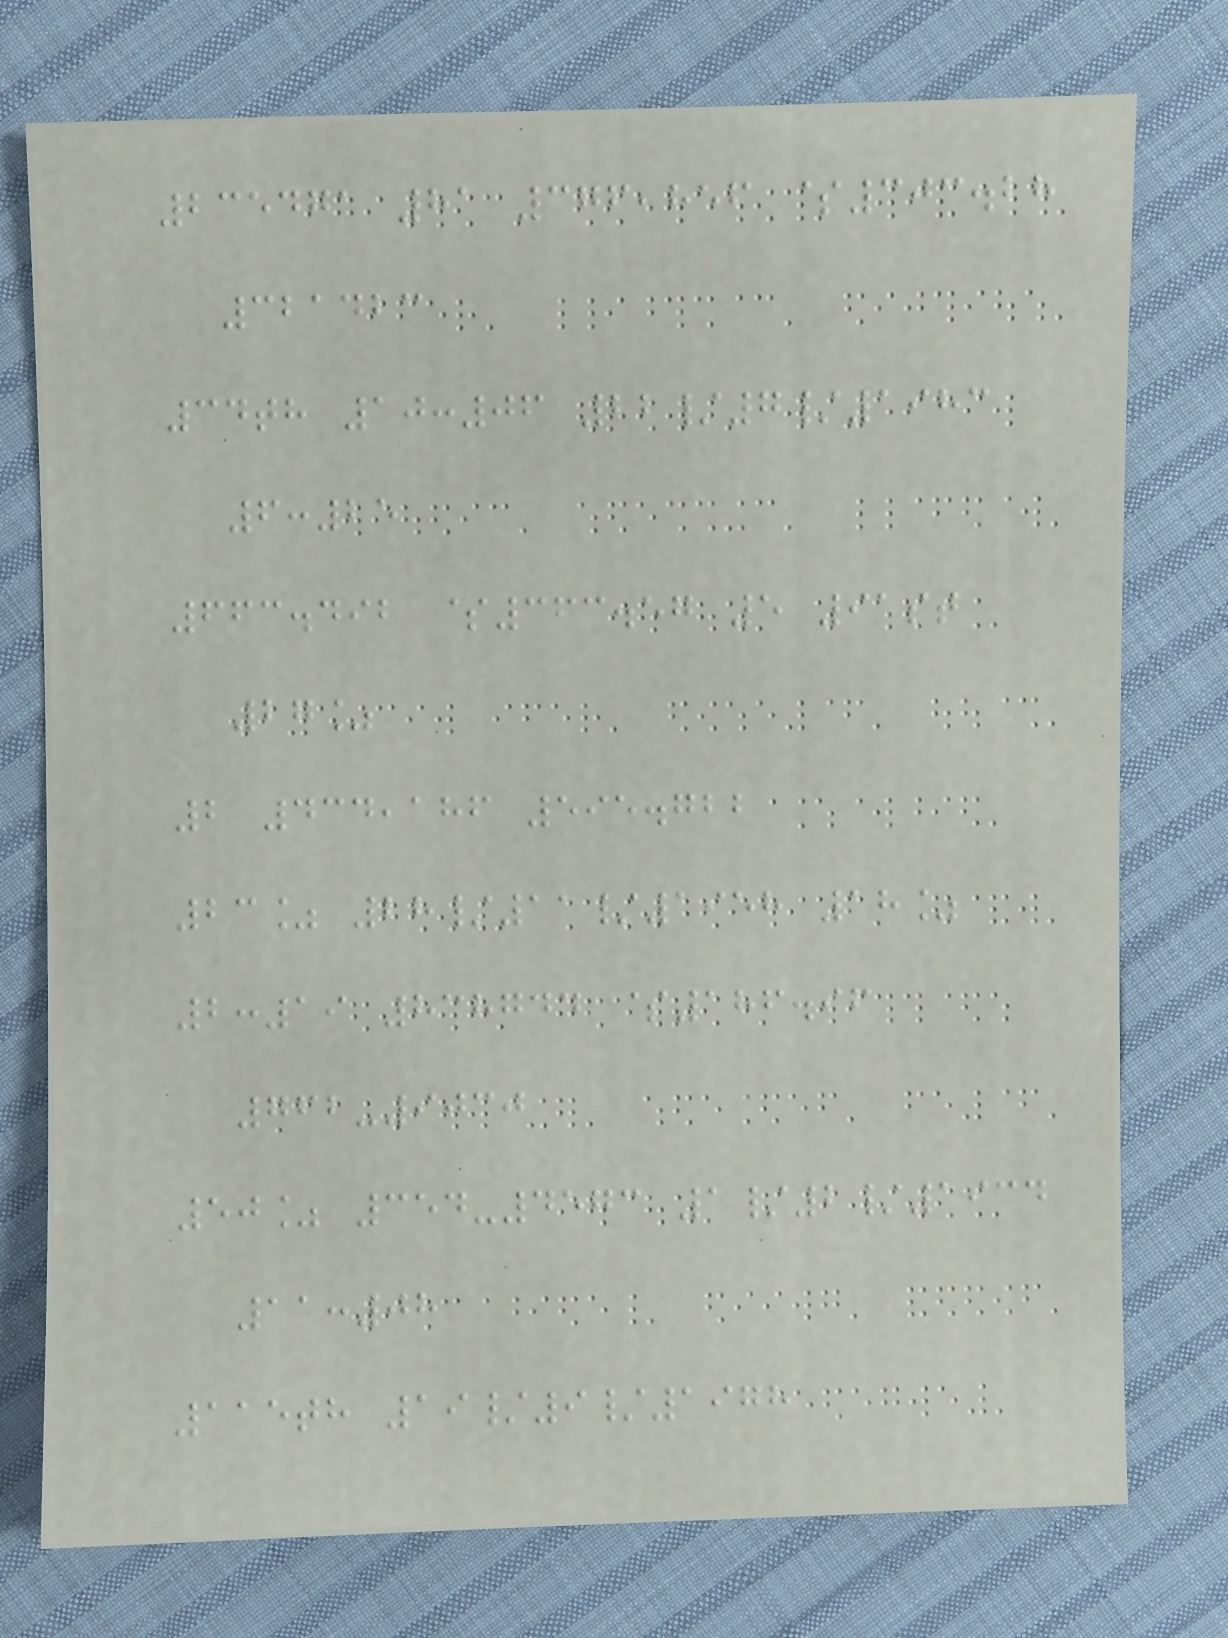235471 81 376,856 $303.28
321423
34th 10:06 22/7/1983
6:25
663.492 $363.57 5 91st
27%
2 434,186 595.722
23% 28/11/1958 18%
2:19 838744 $186.96
762-9030
50% 354-4573 1/2/1934
11:08
115th 19/9/1978
